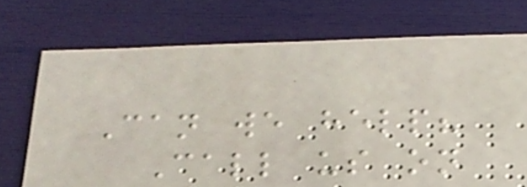Can we help?
Call us on
